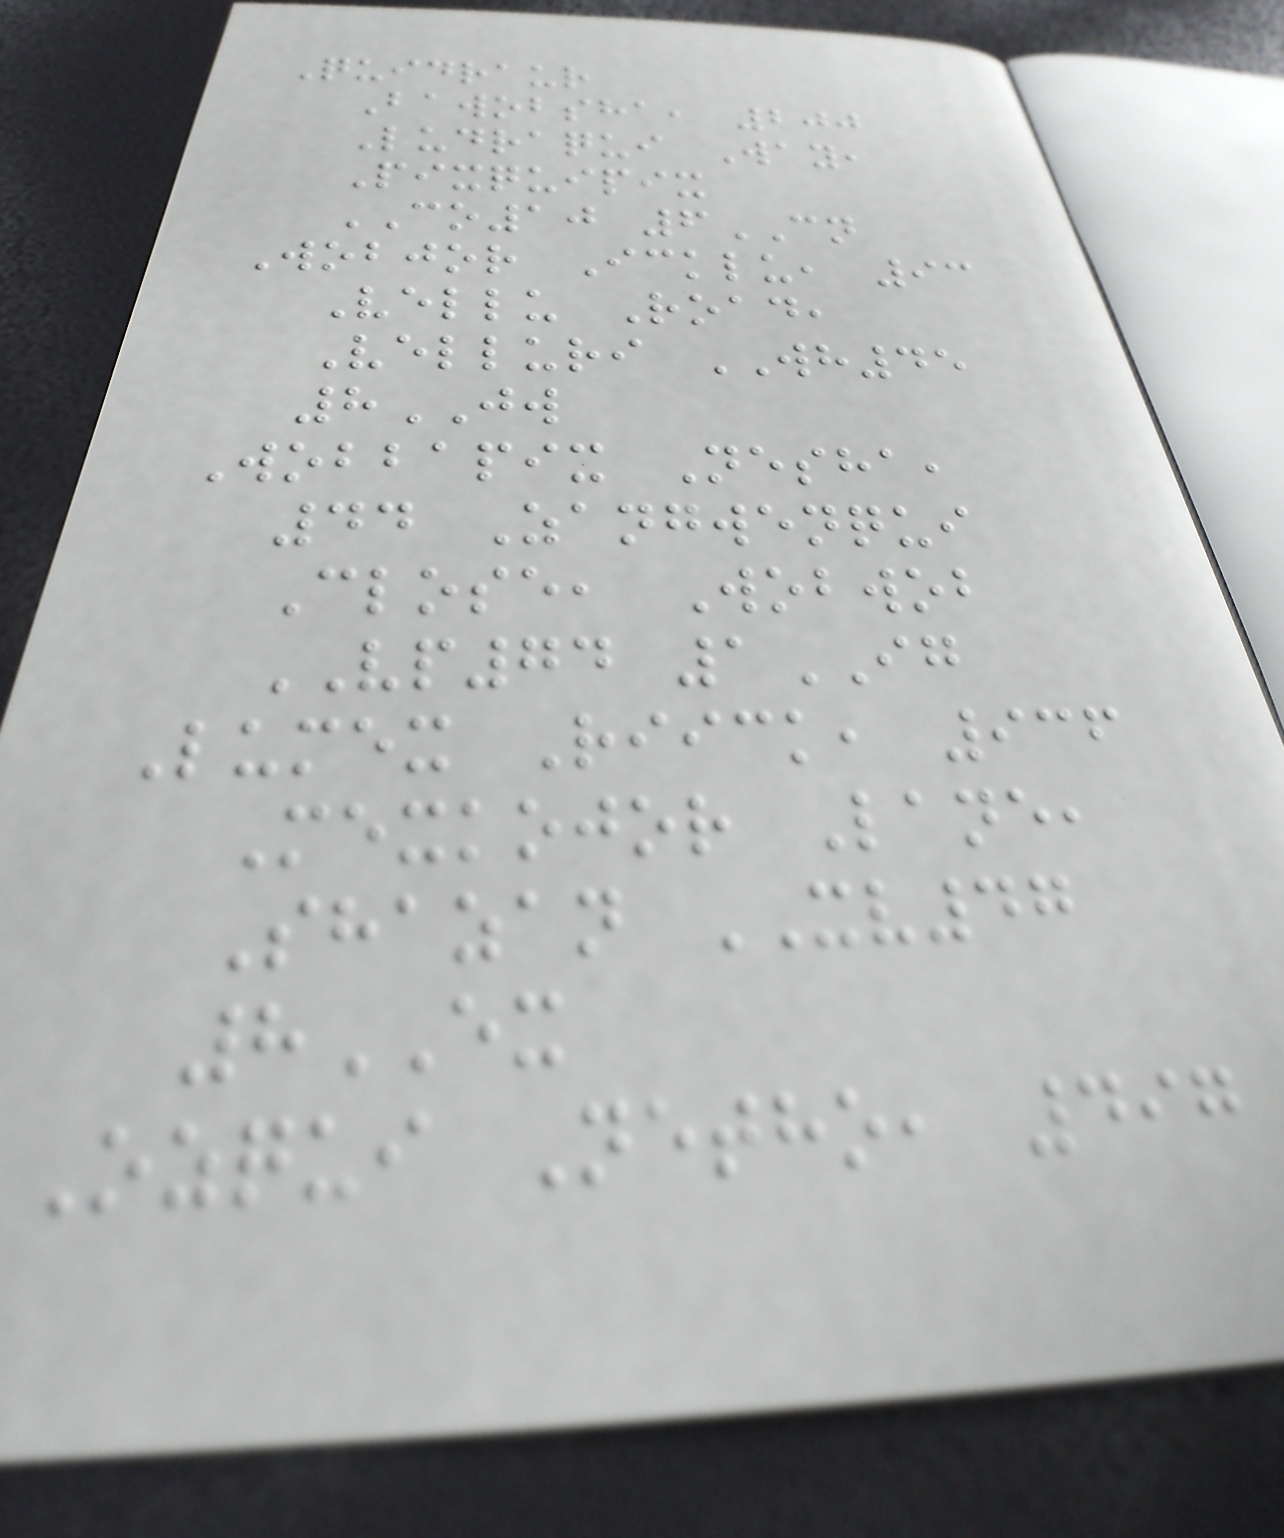Quidraur
Bawobsha, 200
Ludraqui Way,
Pixquipix
CO10 6CN
Wobjor Icklu, 93
Vellu Road,
Velluri WH45
8JW
Wobbapix Nesha,
44 Zangwenqui
Close, Wobwob
VP74 1IG
Lumex Riick, 936
Mexkojor Lane,
Shazan XV47
8EX
Ozqui Netho, 497
